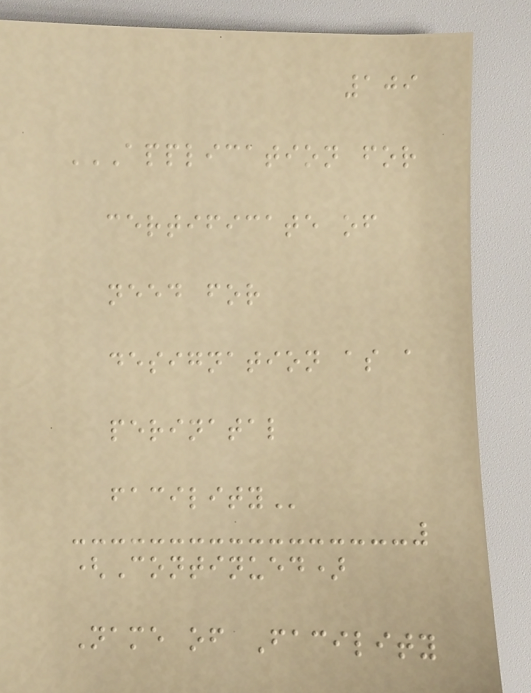109
APPLICATION FOR
CERTIFICATE OF
NEED FOR
DESIGNATION AS A
PERINATAL
FACILITY
(Continued)
Name of Facility
